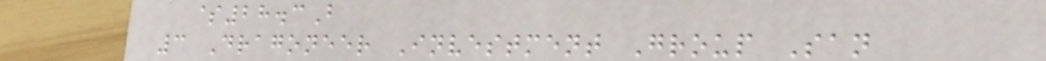$28.3B
3 Dragoneer Investment Group San
